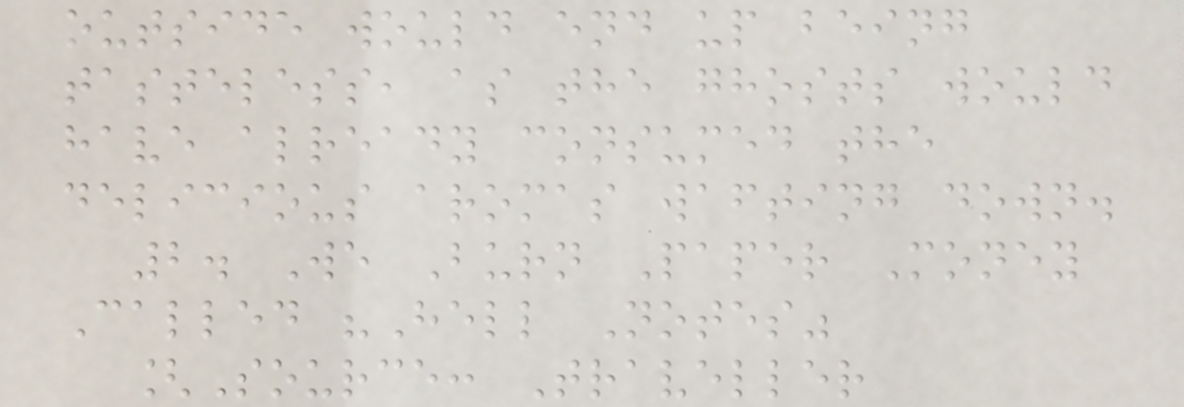outside would end up being
tasteless, as the ghosts would
have already consumed the
delicious aromas wafting down.
2. We Burn Paper Money
Called "Hell Notes"
[Source: Traveller
